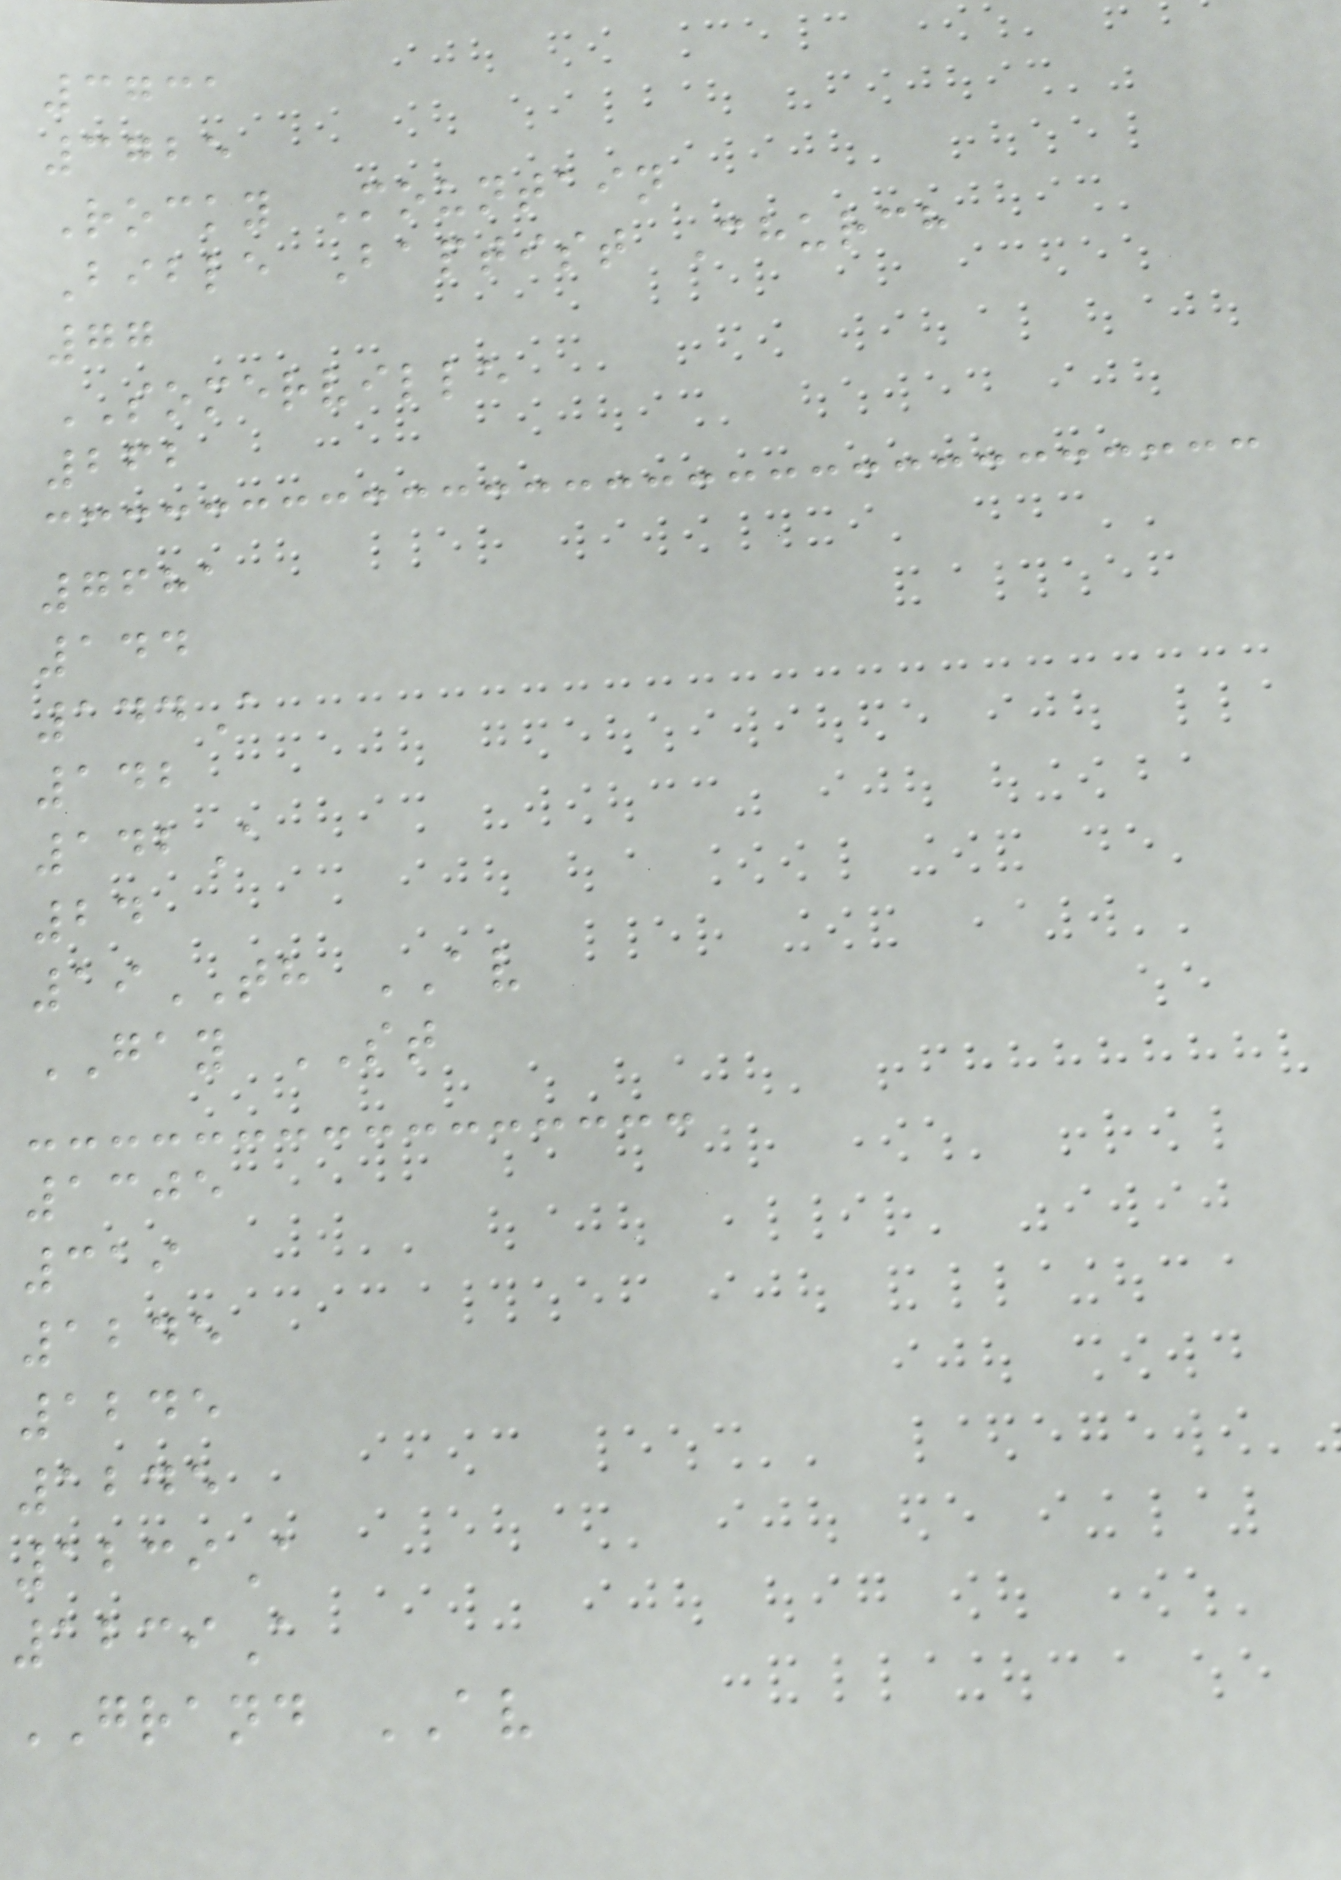3731
3725
Rocky Mountain
Bible Baptist Church
77
SOMERVILLE
262
7681
144
144A
142
142A
24
19TH AV
GAY ST
1305
319
1245
1245
1245
1239A
1239A
GRAND AV
